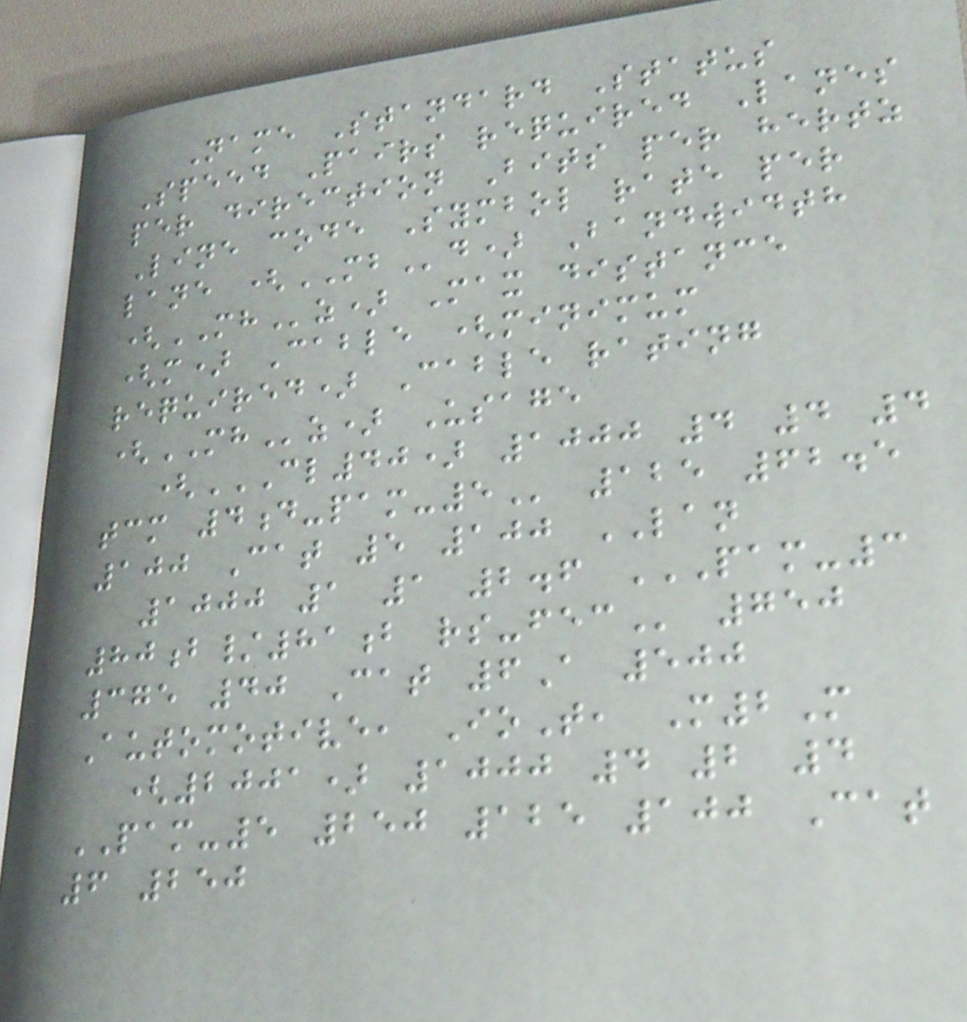Name Standard Status
Speed Pairs required Lanes
per direction Bits per hertz
Line code Symbol rate per
lane (MBd) Bandwidth
(MHz) Max distance
(m) Cable (minimum
required) Cable rating
(MHz) Usage
(CL40) 1000 4 4 4
TCM 4D-PAM-5 125 62.5
100 Cat 5 100 LAN
1000 1 1 2.6 PAM-3
80B/81B RS-FEC 750
375 40 Cat 6A 500
Automotive, IoT, M2M
(2001) 1000 4 2 4
PAM-5 250 125 100 Cat
6 250
